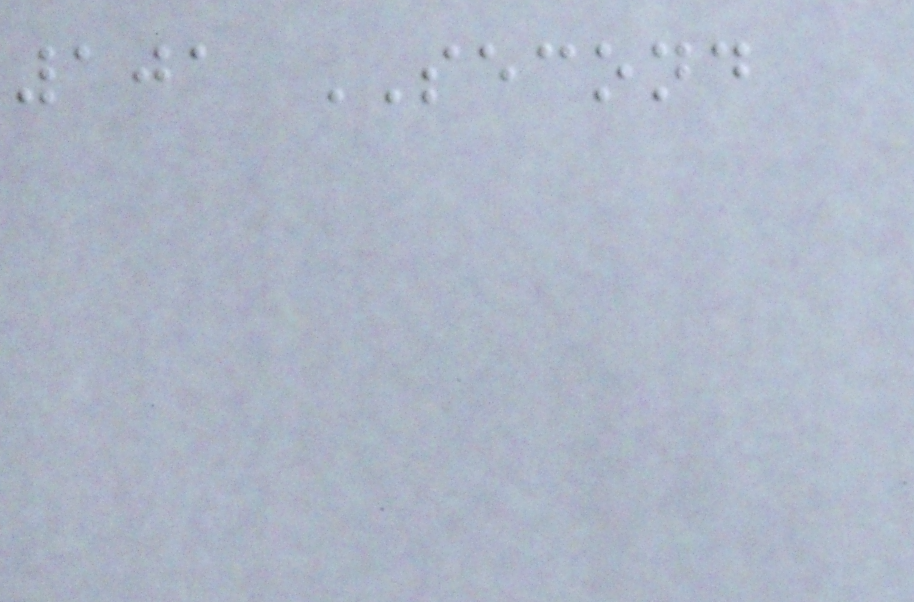101 SECOND
